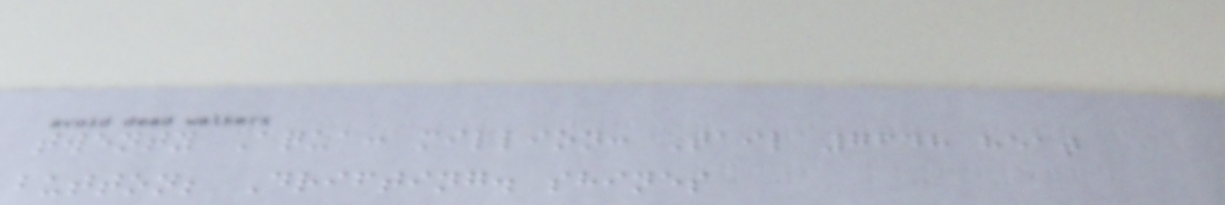twenty Aqua: million: Tail 7648 heat
button; Drifting. shines
